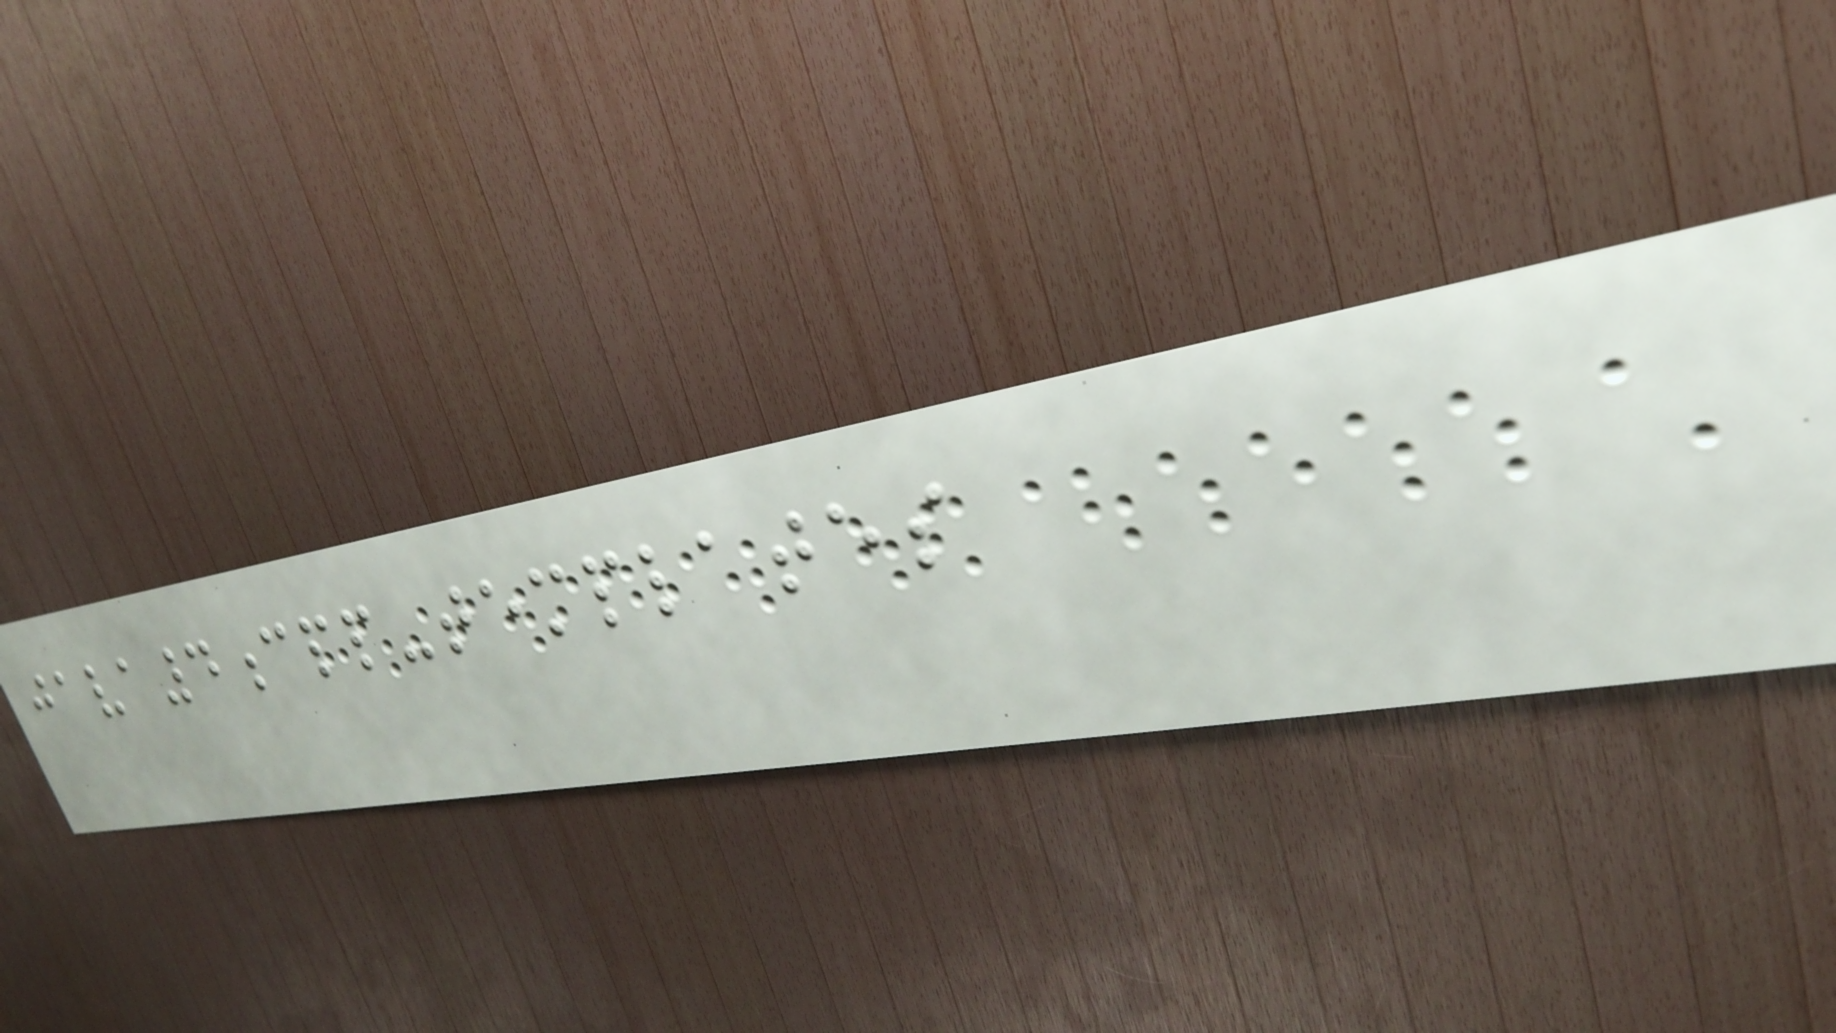java4cpp-templates
